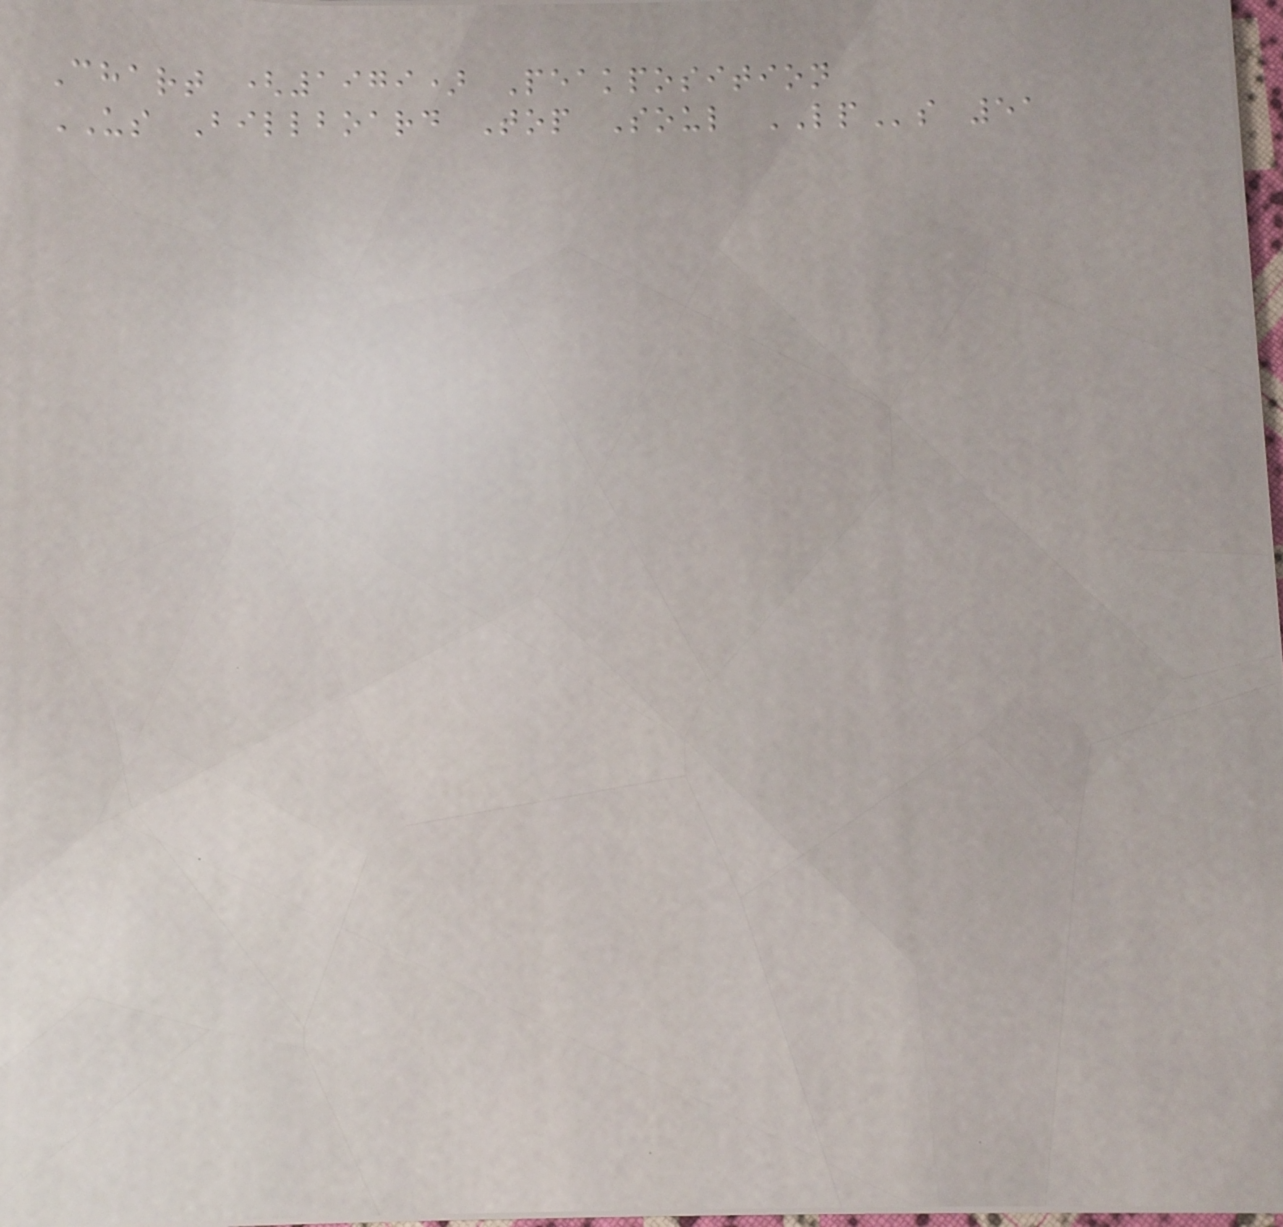Chart (1979) Peakposition
US Billboard Top Soul LPs 51
